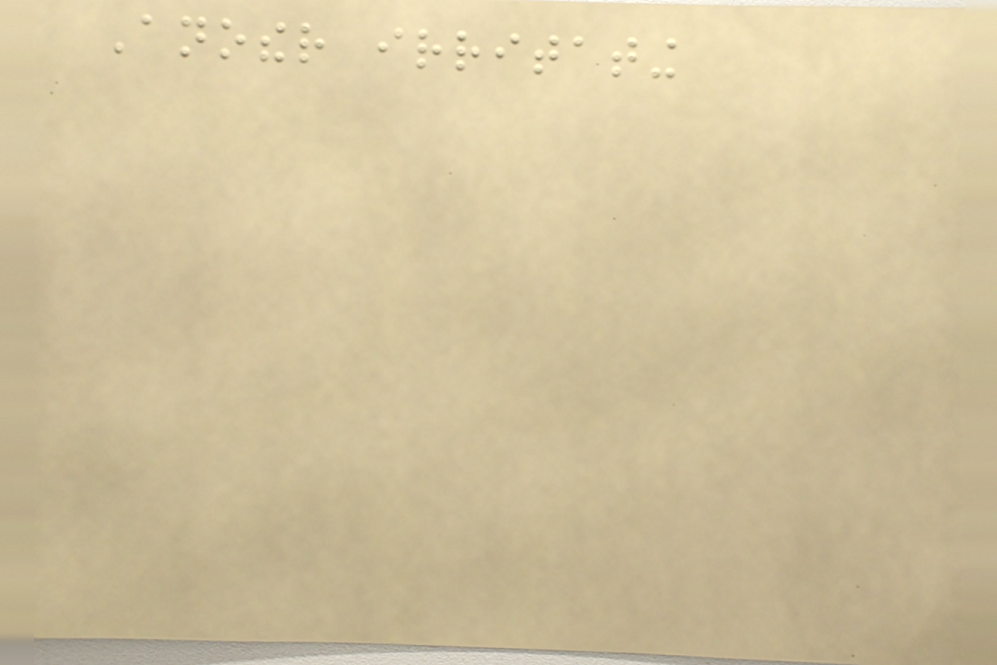Another irritating
